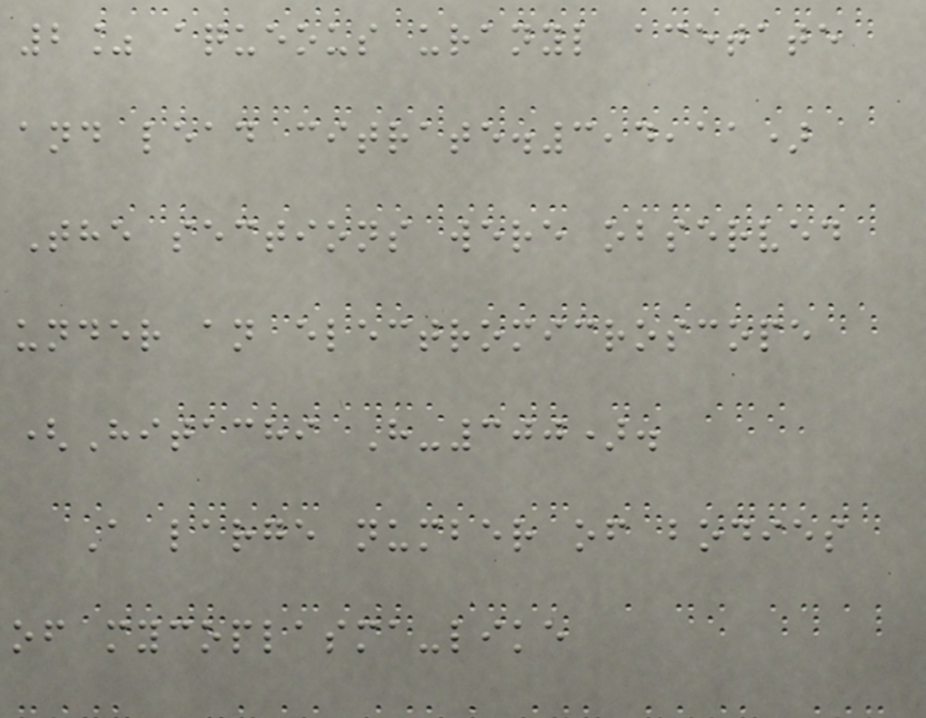2% aqueous uranyl acetate
and lead citrate.3,4,11)
The sections were observed
under an electromicroscope
(Hitachi H-300).
A large number of bodies
of mycoplasma-like
